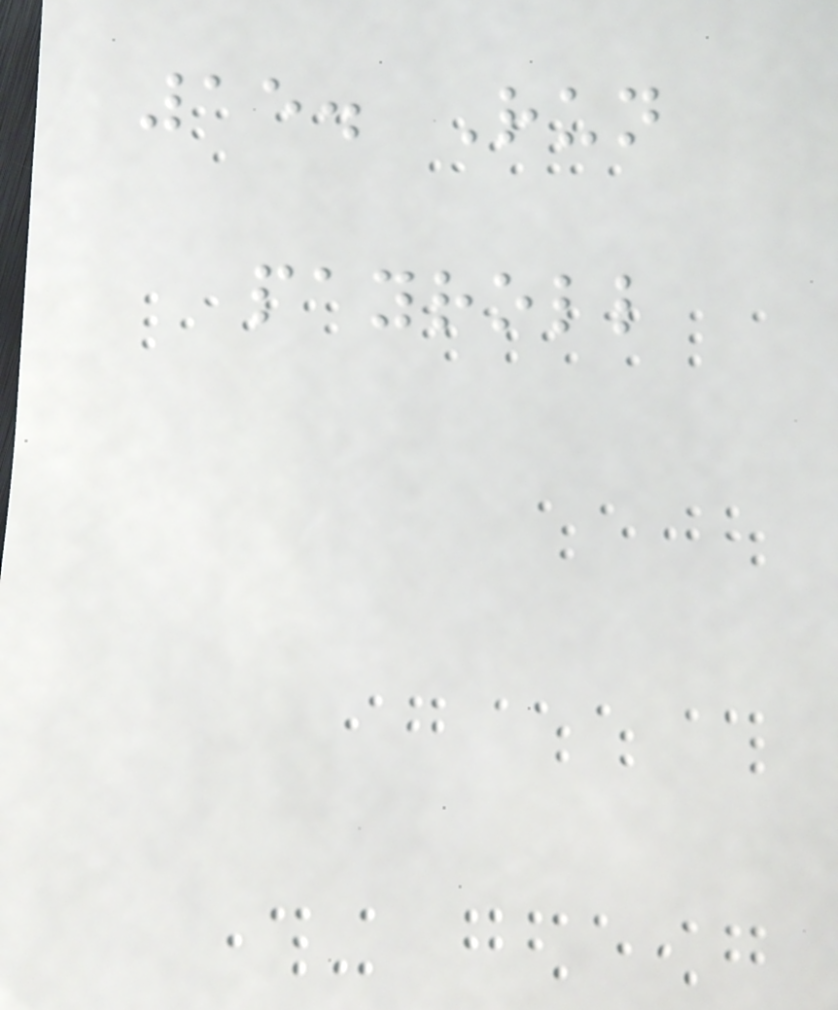15. Run
payroll
